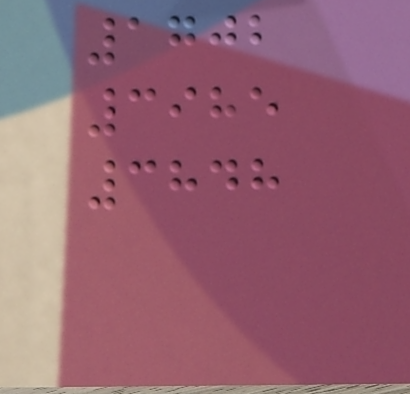1702
3985
3848
